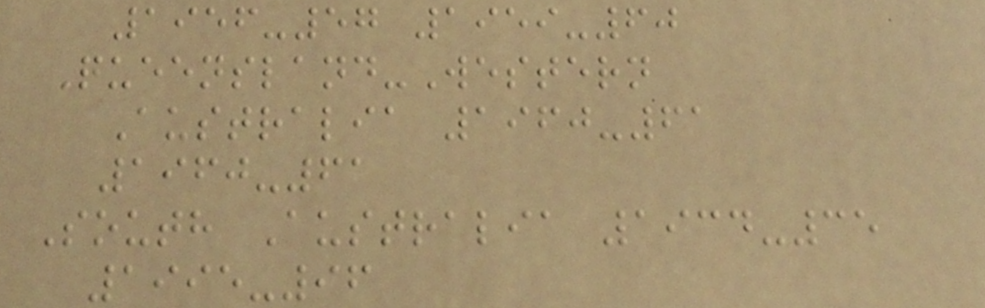1956-57 1959-60
Queensland-Western
Australia 1960-61
1960-61
South Australia 1934-35
1995-96
